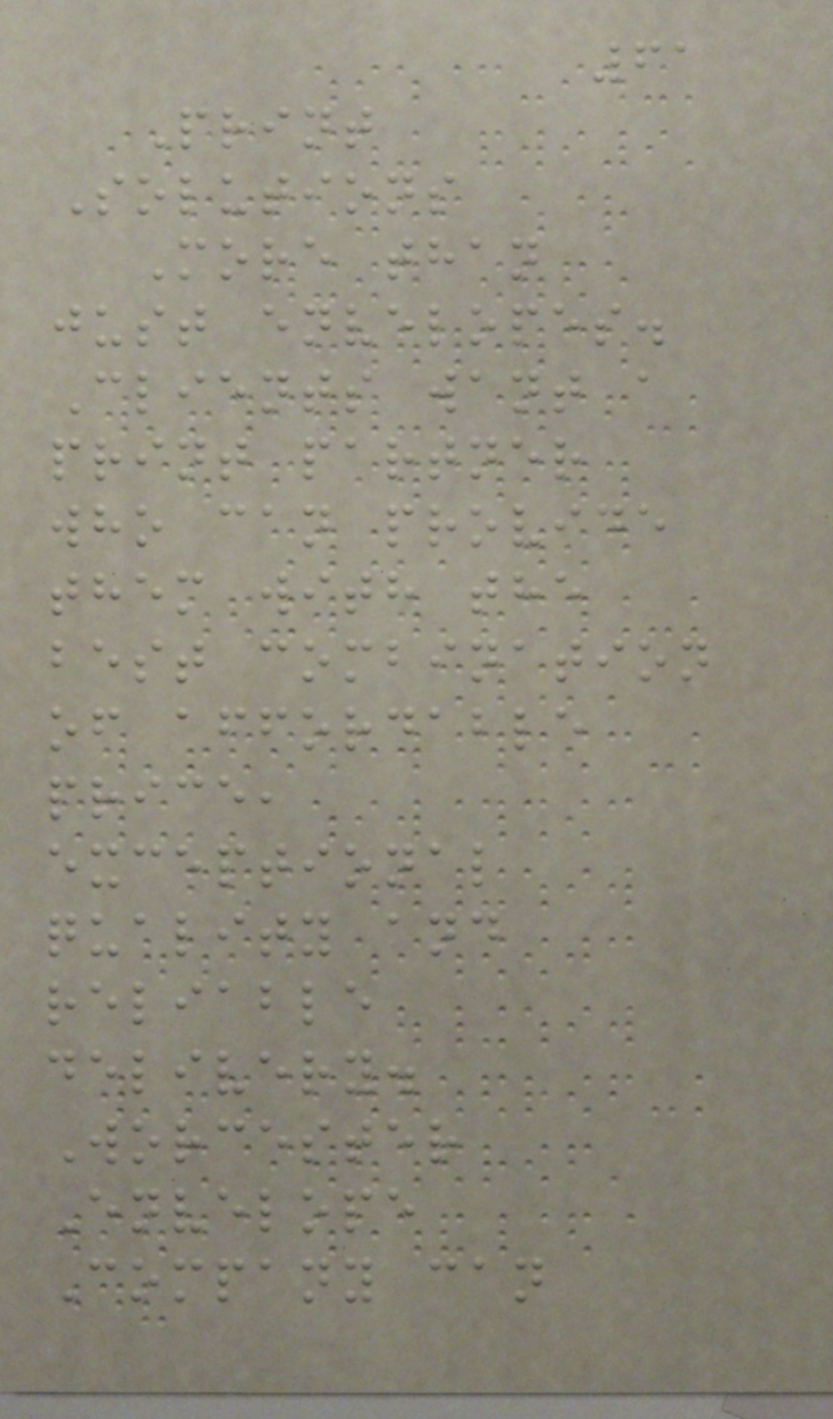61
Print
Solutions
More than
just envelopes.
Clients want a
print partner
who can provide
them with the
best combination
of affordable
price,
exceptional
quality and
reliable
delivery.
Worcester
Envelope
Company can
